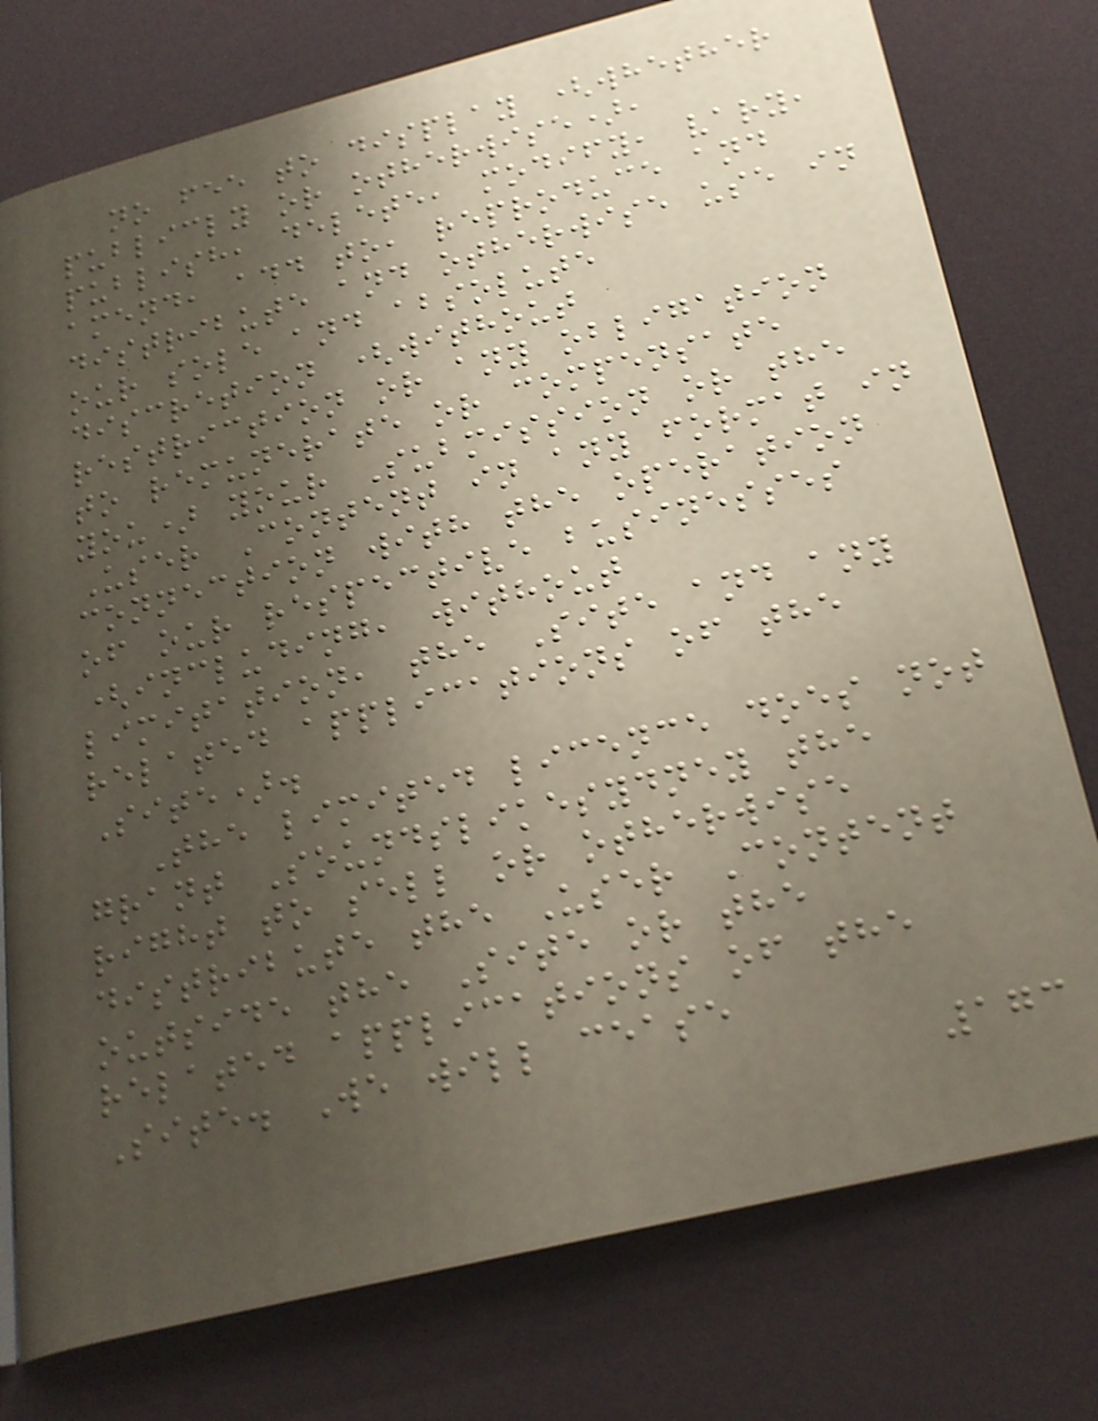no fee to display (whether
publicly or otherwise),
publish, delete, modify, vary,
amend, add to, reproduce and
distribute and otherwise use in
our sole and absolute
discretion (without
restriction or any obligation
to remunerate or compensate
you) your Submission or the
User Content in any format in
connection with the operation
of our respective businesses
(including, without
limitation, the Site and any
related applications of the
Site).
The limited licence does not
grant Soundslikesydney the
right to sell or otherwise
distribute the User Content
outside the Site or the
related applications of the
Site. We will cease
173
